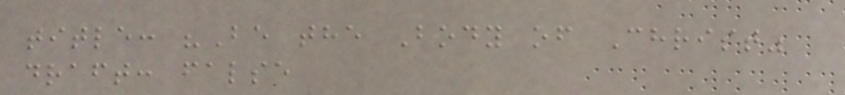title: "Be the Body of Christ"
draft: false
